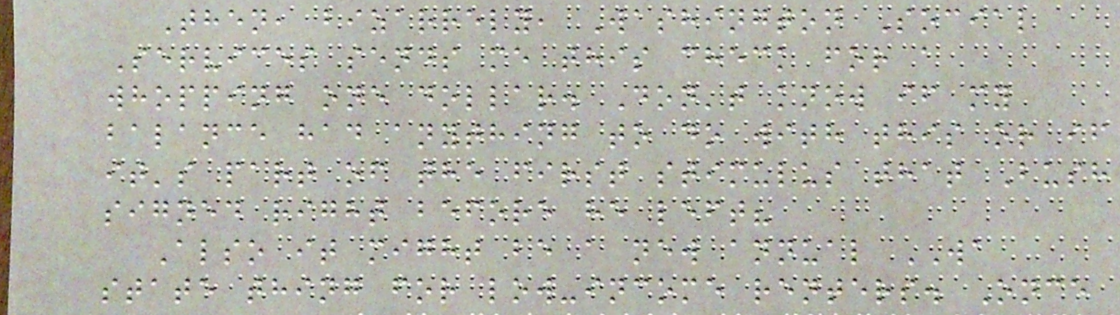Then, bizarrely, Washington Social
Services sends me this check for a
whopping one dollar. Don't know if my
balance had anything to do with this or if
it's part of the first stimulus that Bush
signed right before he left?
Also it might be a new annual WA
state thing for low-income renters. Once
